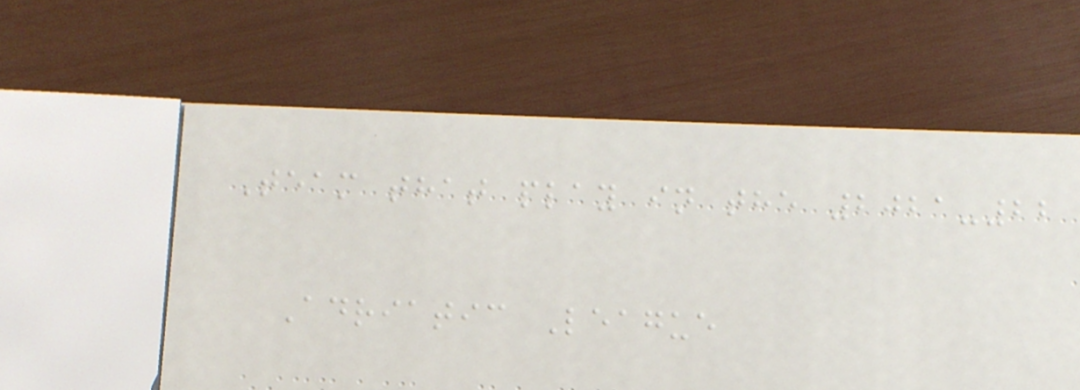Team that play in the 2021-22
Adriatic League
